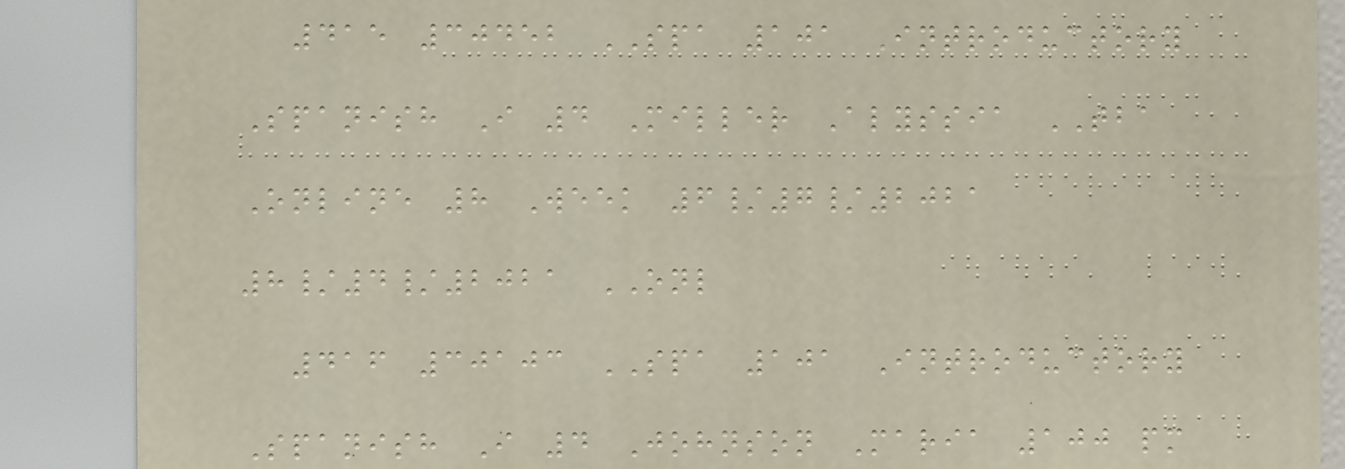415 30452 SPA 101 Introductory
Spanish I 4 Miller Alyssia TBA
Online 8 Week 6/7/2021
8/4/2021 ONL
416 30103 SPA 101 Introductory
Spanish I 4 Johnson Maria 100 pm
